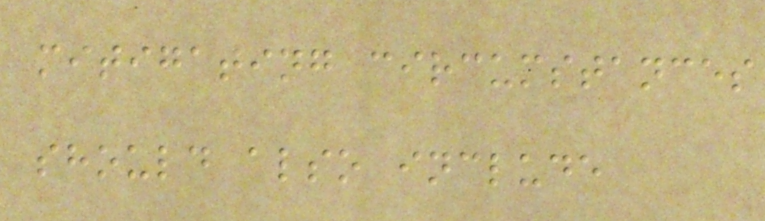mitigating circumstances
should also include
